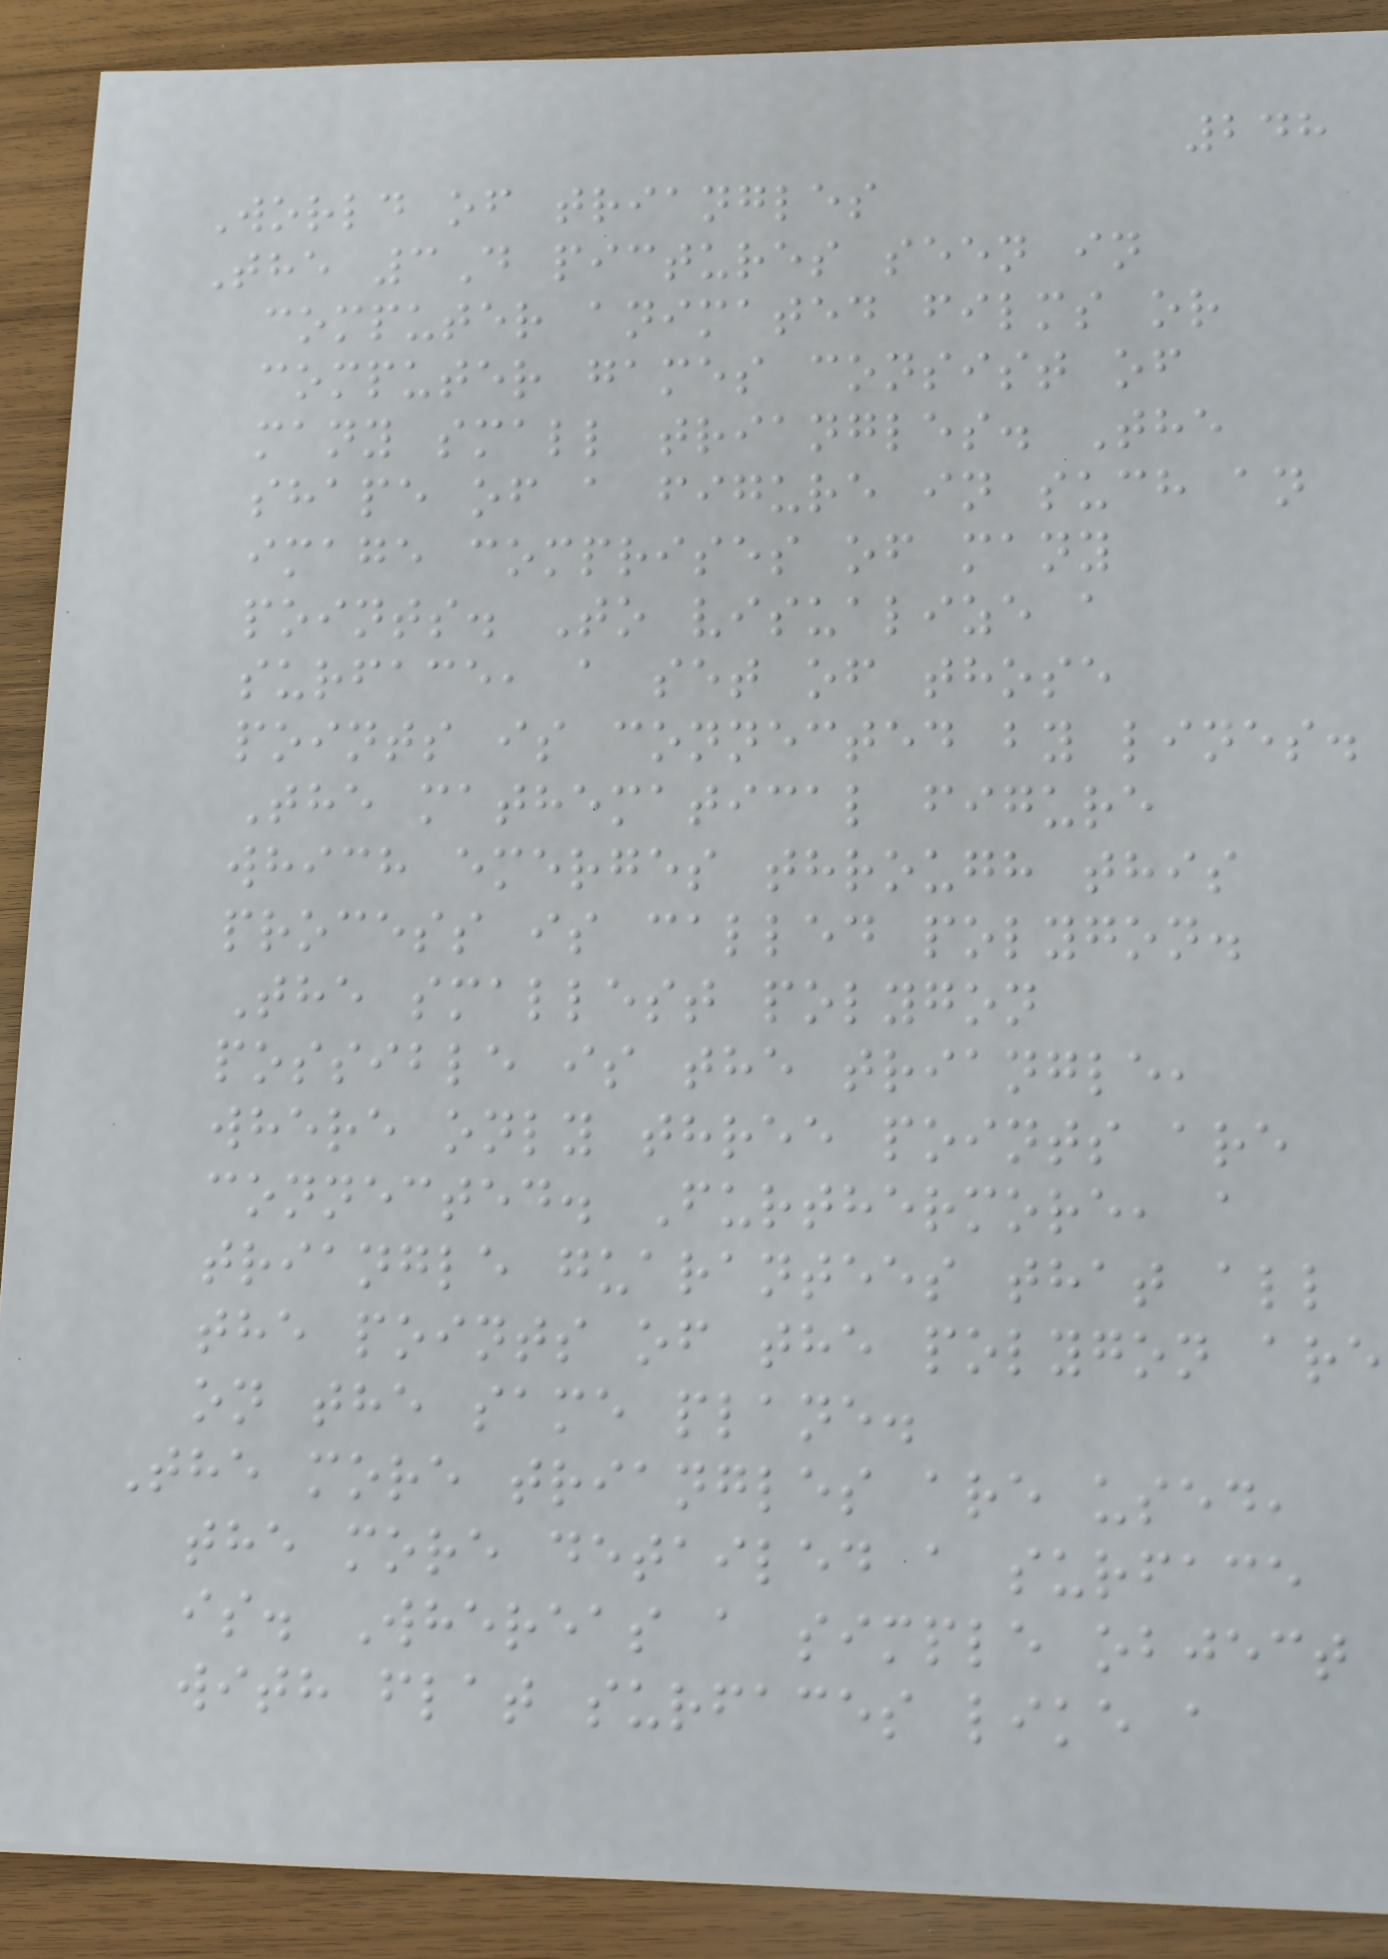248
World of triangles
The 3D pictures seen in
computer animated films or
computer games consist of
many small triangles. The
shape of a figure in such an
image comprises of many
points. To visualize a
surface, a set of those
points is connected by lines.
The mathematical figure
which emerges through this
process is called polygon.
The smallest polygon
possible is the triangle,
where only three points are
connected. Furthermore, a
triangle guarantees that all
the points of the polygon are
on the same plane.
The more triangles are used,
the more detailed a surface
is. Whereas a simple object
with flat surfaces like a
